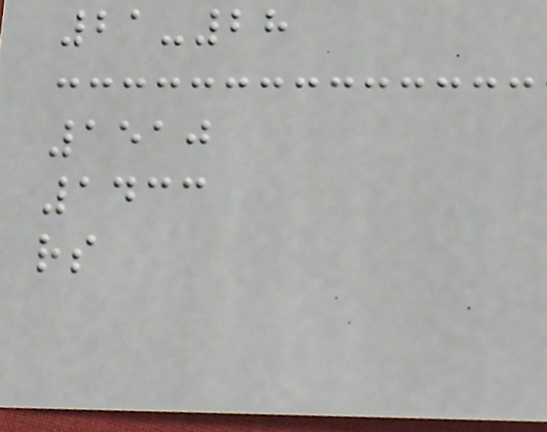21-28
1510
1433
rs
